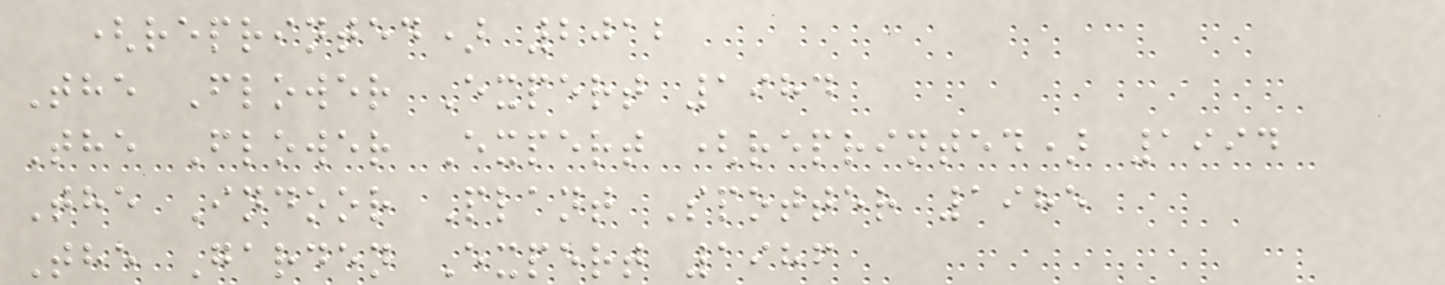(reprinted) 2012
The Flower Expert 1984
The Flower Expert (reprinted) 1994
The Indoor Plant Spotter 1985
The Garden Expert 1986
